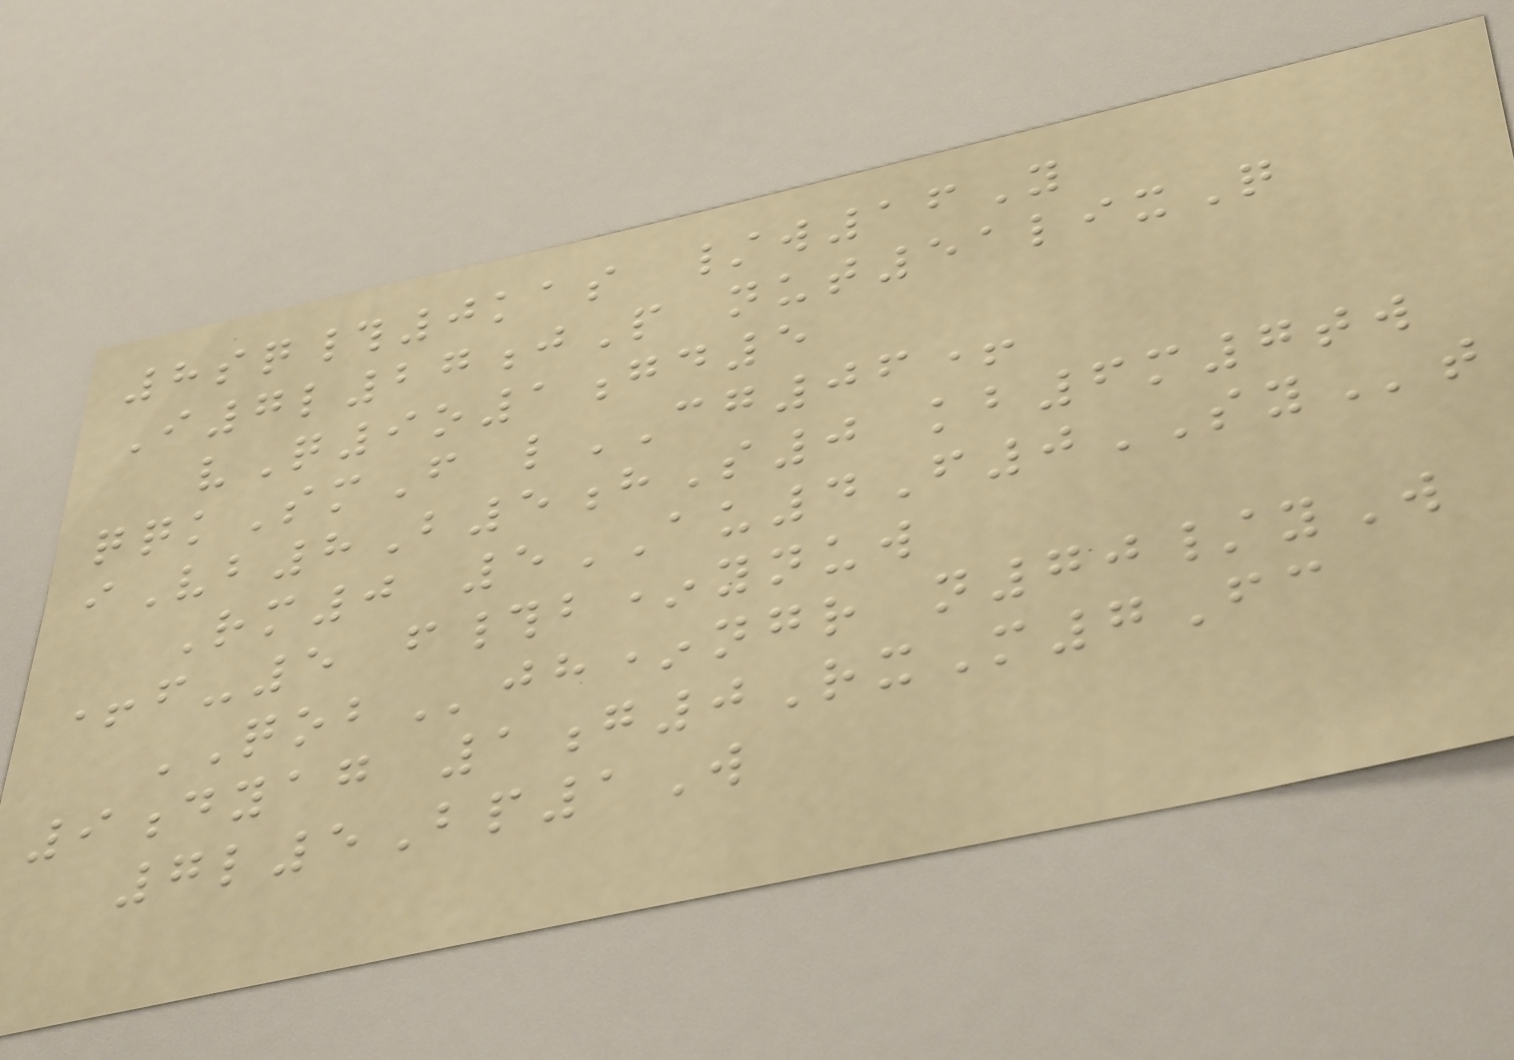8sq#0kas /w16Y
I7l27jP nut51lixQ
vQ9o1gd5
qqkSmF lCG06+
iVb8B5hS0 kb6m7tw
Rm0 5AU4F0SYt
+f-5 f#b*ynuw
QOBjh*ngr n70/yW
9dyag 1g0RxM7Fc
7l5Bp1W
